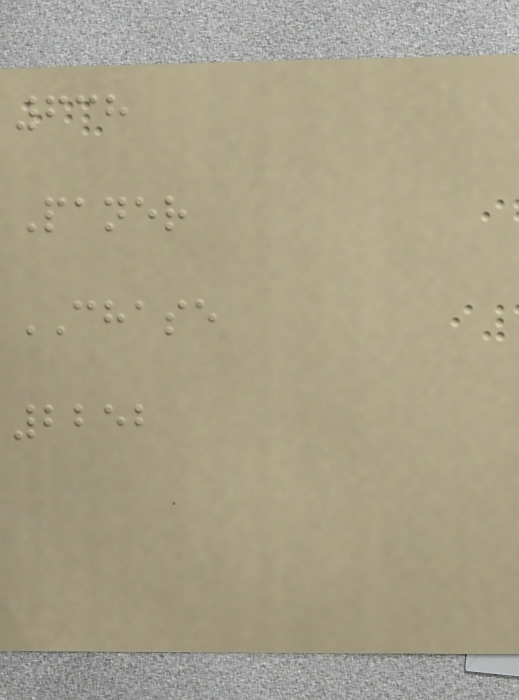638
Paner
CHASE
2252
